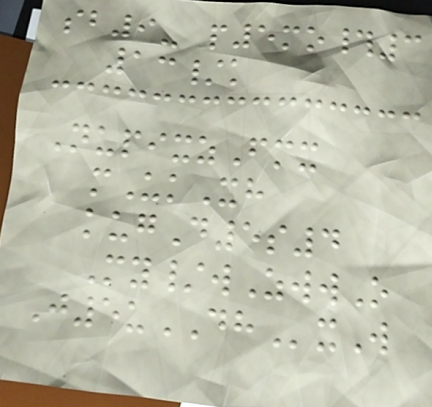sb9- p5mo#3
13/k
NupixzFmx
mUkXh
kugD5s4
My/wZwwO
J5uDHxW
